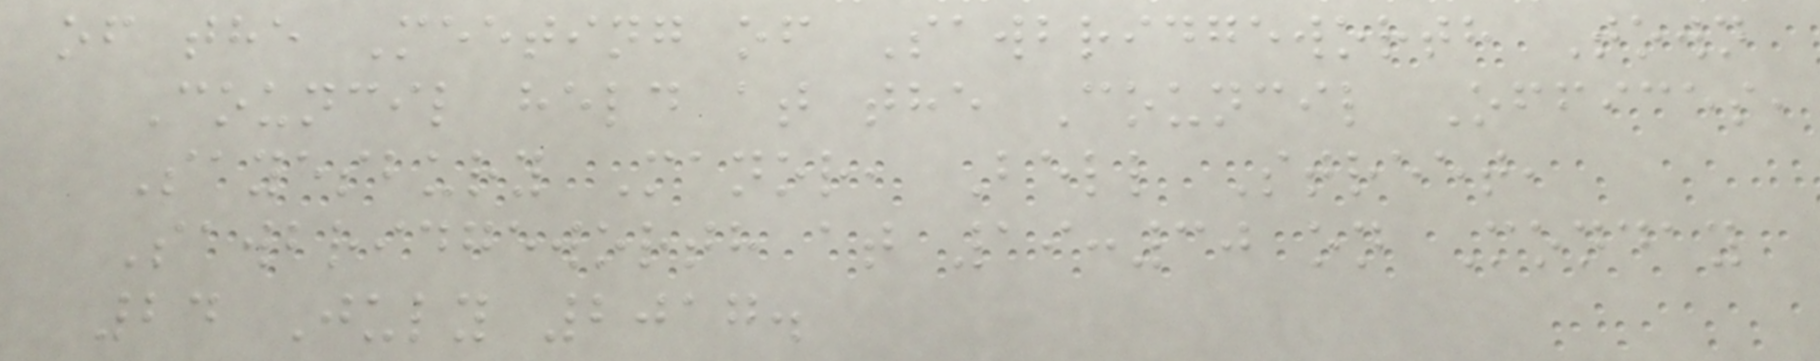of the Meeting of Sawbridgeworth Town
Council held at the Council Offices,
Sayesbury Manor, Bell Street,
Sawbridgeworth at 19:30 on Monday
24 July 2017.
